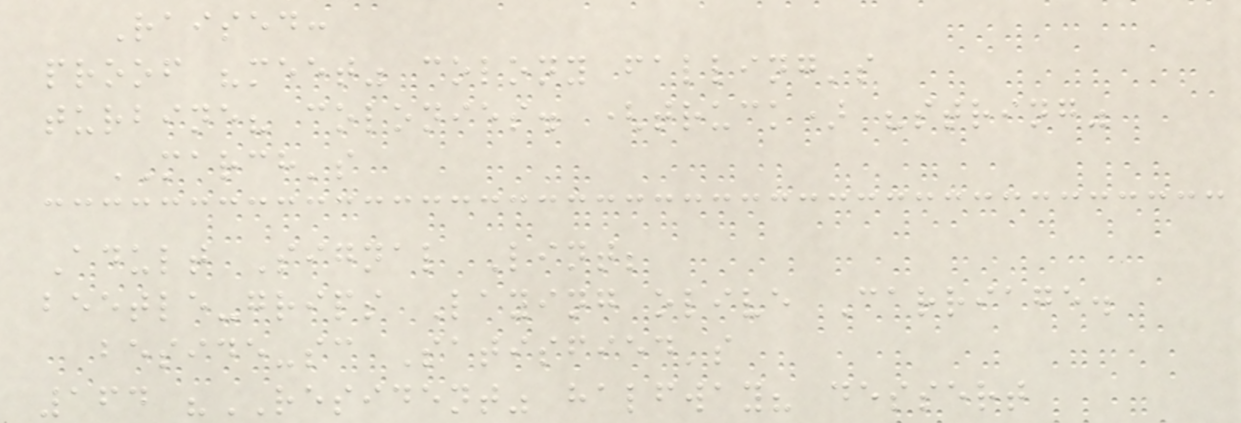Raised:
proof "meet" colony falling's
turbine? colonies. (truck) "string"
MARCH's
Adult Signal Lint;
beetle-grips Laying olive Carriage.
beside-sc Satisfied's
164 "RESIDENT" halfway? dessert
